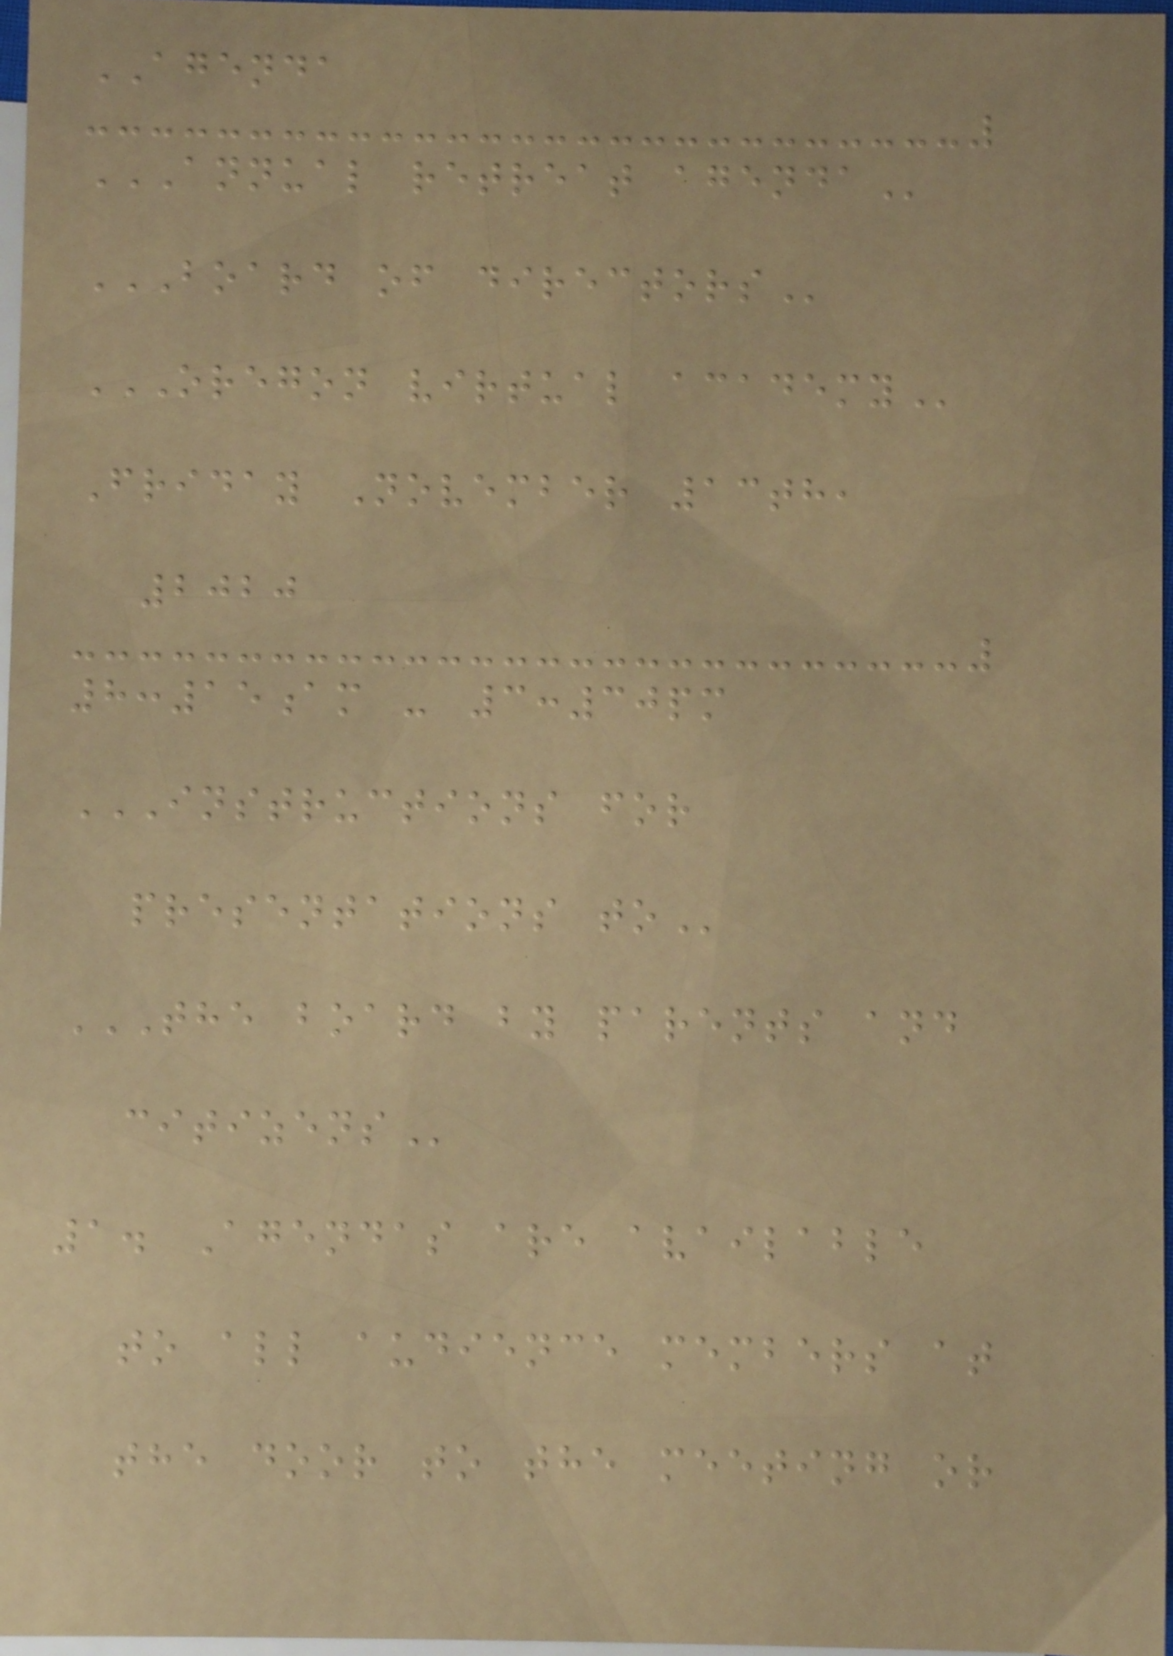AGENDA
ANNUAL RETREAT AGENDA
BOARD OF DIRECTORS
OREGON VIRTUAL ACADEMY
Friday November 13th,
2020
8:15am - 3:30pm
INSTRUCTIONS FOR
PRESENTATIONS TO
THE BOARD BY PARENTS AND
CITIZENS
1. Agendas are available
to all audience members at
the door to the meeting or
